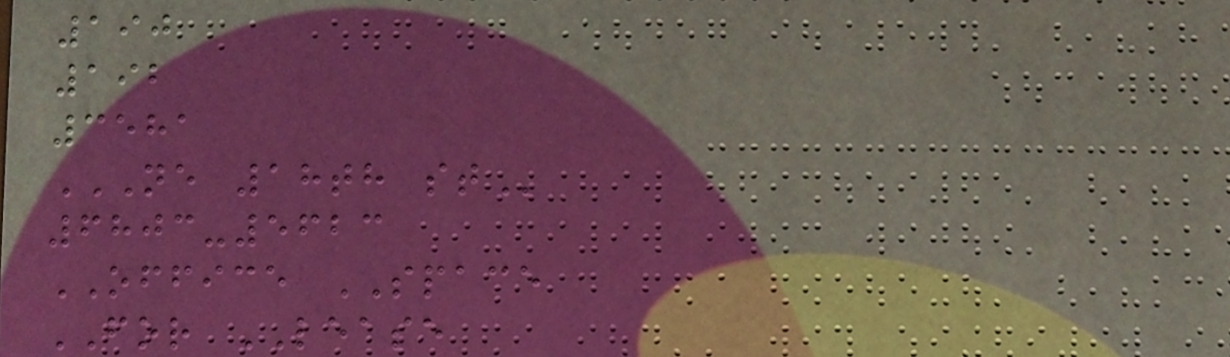190
192
3581
NE 18TH ST
6803-5623
OFFICE SPACE
FOR LEASE
